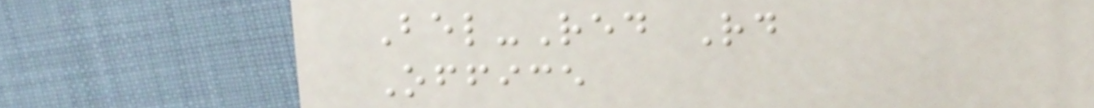Bel-Red Rd
Office
